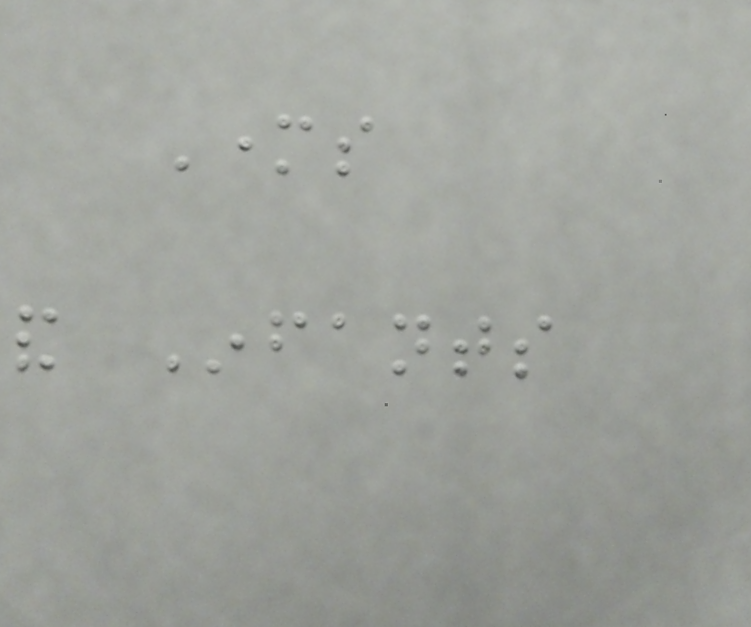Mothers
and Infants
